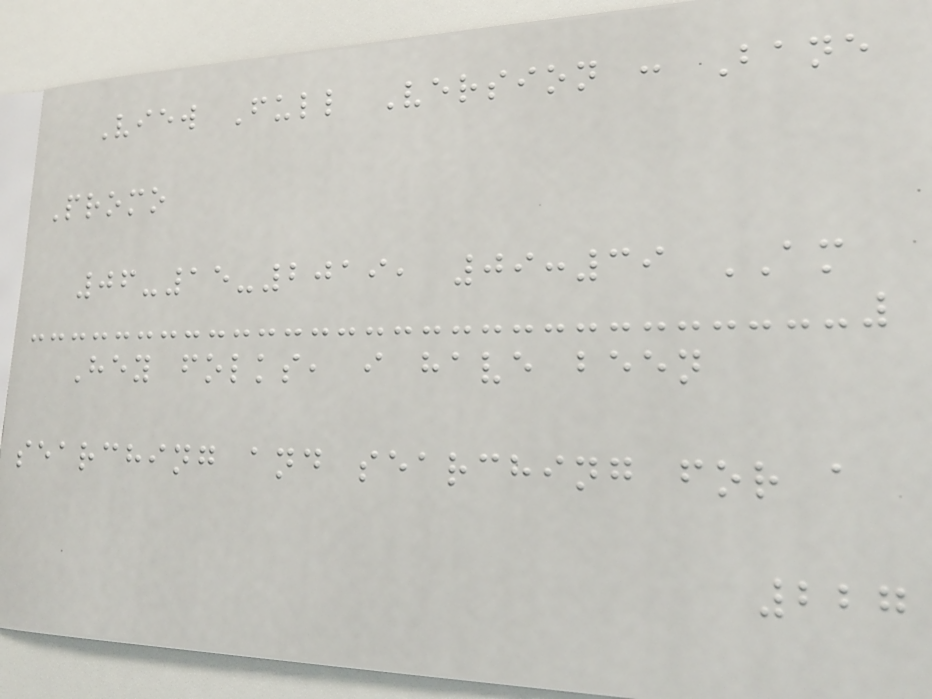View Full Version : Bane
Promo
06-15-2019, 09:39 AM
Hey folks, i have been
searching and searching for a
227
